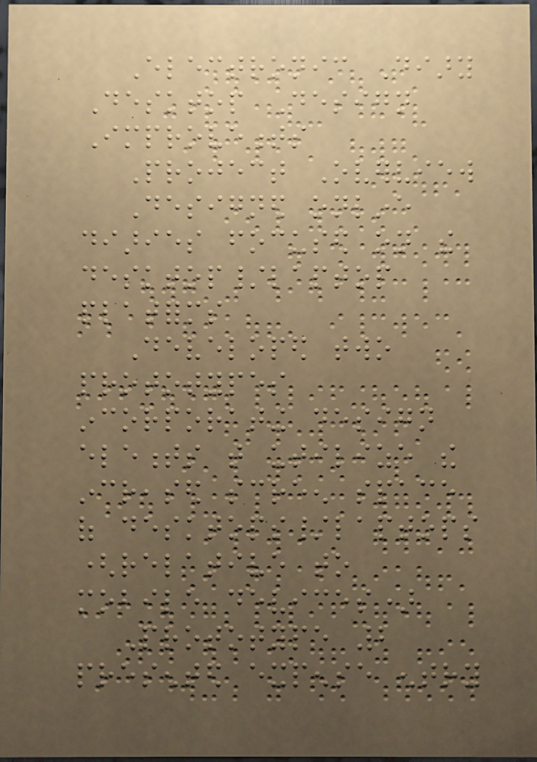Electronic Diary
Desktop Design
Improvements
Project Overview
Designed online
diaries focused on the
desktop/laptop
platforms
Developed two
prototypes
incorporating design
elements that utilize the
increased screen space
of desktops/laptops
(relative to
mobile devices)
Prototype 2
presented expense entry
